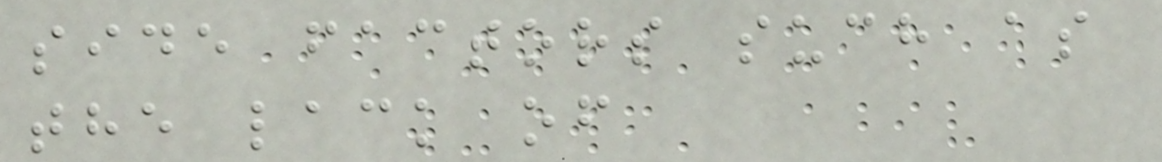side factors such as
the lack of
